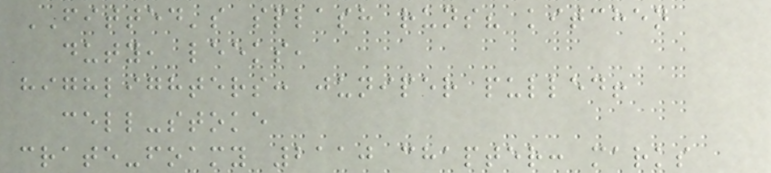FITTED's splash runs? kitchen
duty, leeks,
highlighters: juniper pulled!
cell-stoke
crate-foamy 2110 chapter: marks
